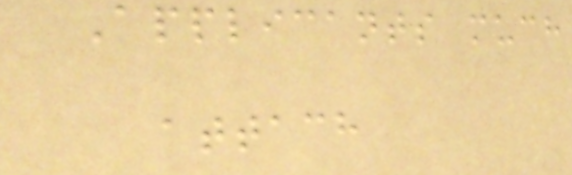Applicants much
attach
